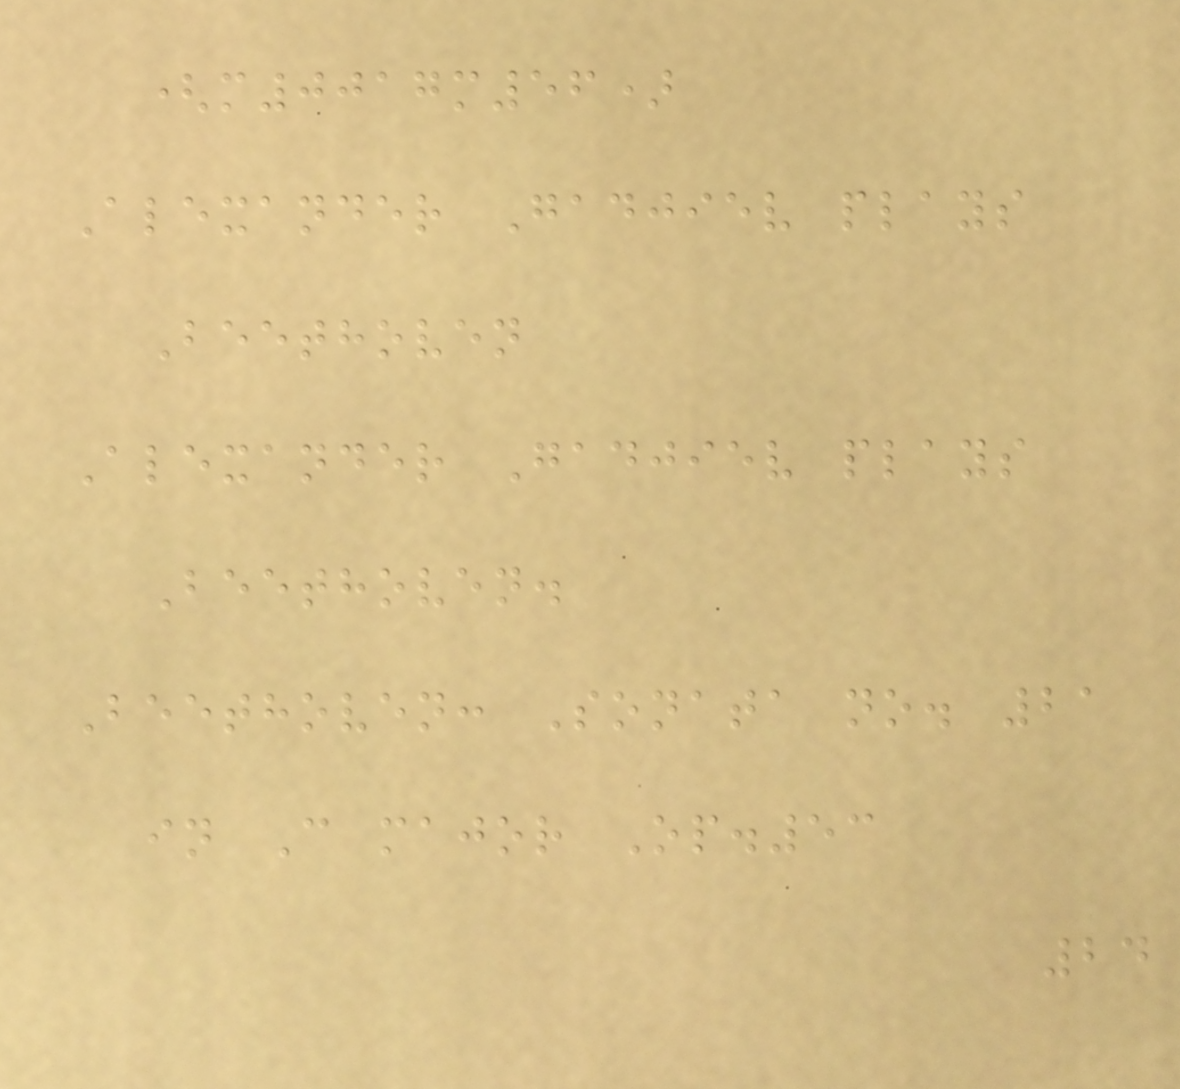(m0017m56)
Alexander Gadjiev plays
Beethoven
Alexander Gadjiev plays
Beethoven.
Beethoven: Sonata no. 21
in C major Op.53
24
